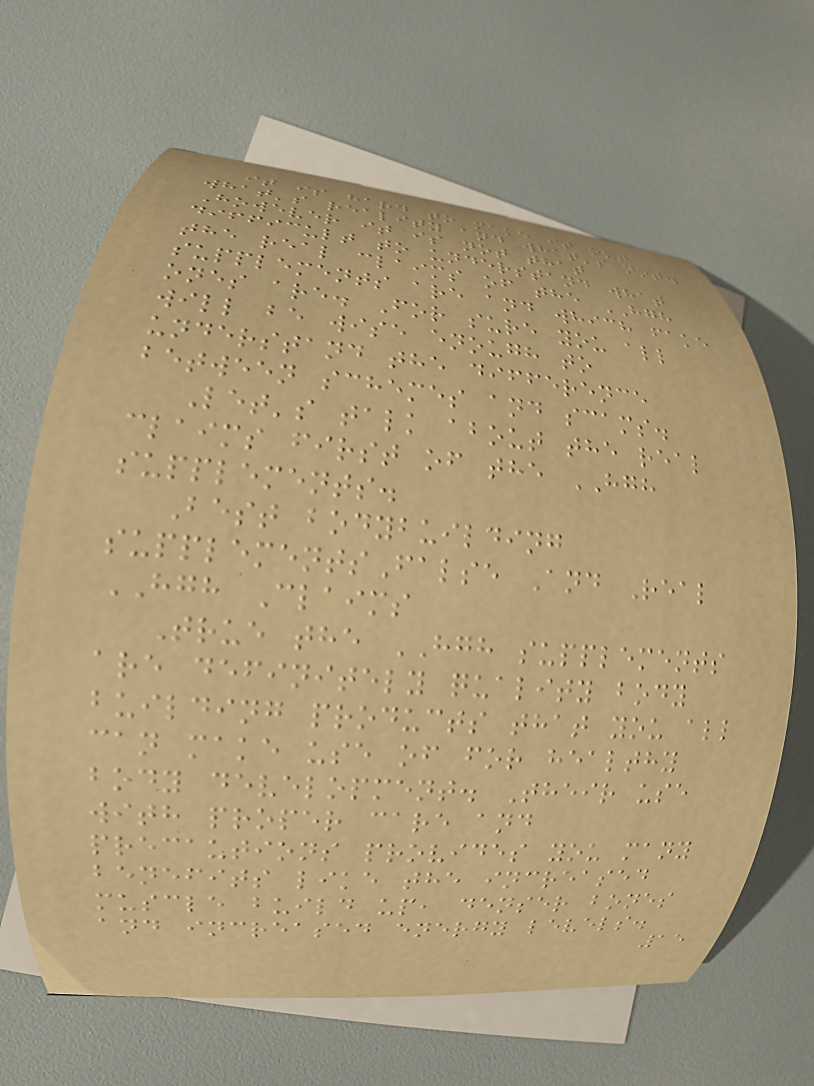it is hard to make it out
what's reality and what's not.
However it is not that
difficult to understand what
the real claims of the HGH
supplements are and which fake
ones are. For sure you all
will be wise enough to
understand the difference
between schemes and scams.
Let's talk about the real
claims first of the HGH
supplements.
Best bodybuilding
supplementsFalse And Real
HGH Claims
True the HGH supplements
are definitely quality body
building products that you all
can make use of for healthy
body development. Their use
with proper care and
precautions provides you many
benefits like the increased
muscle build up, denser bones
and increased energy levels.
15
